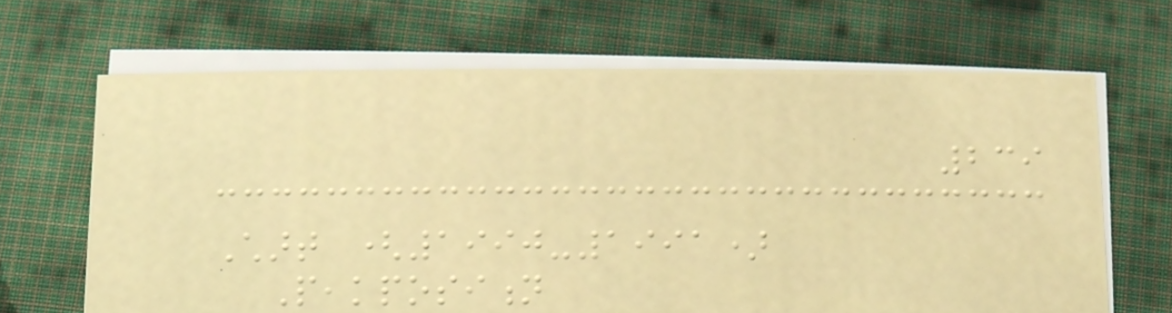239
Chart (1990-1991)
Peakposition
